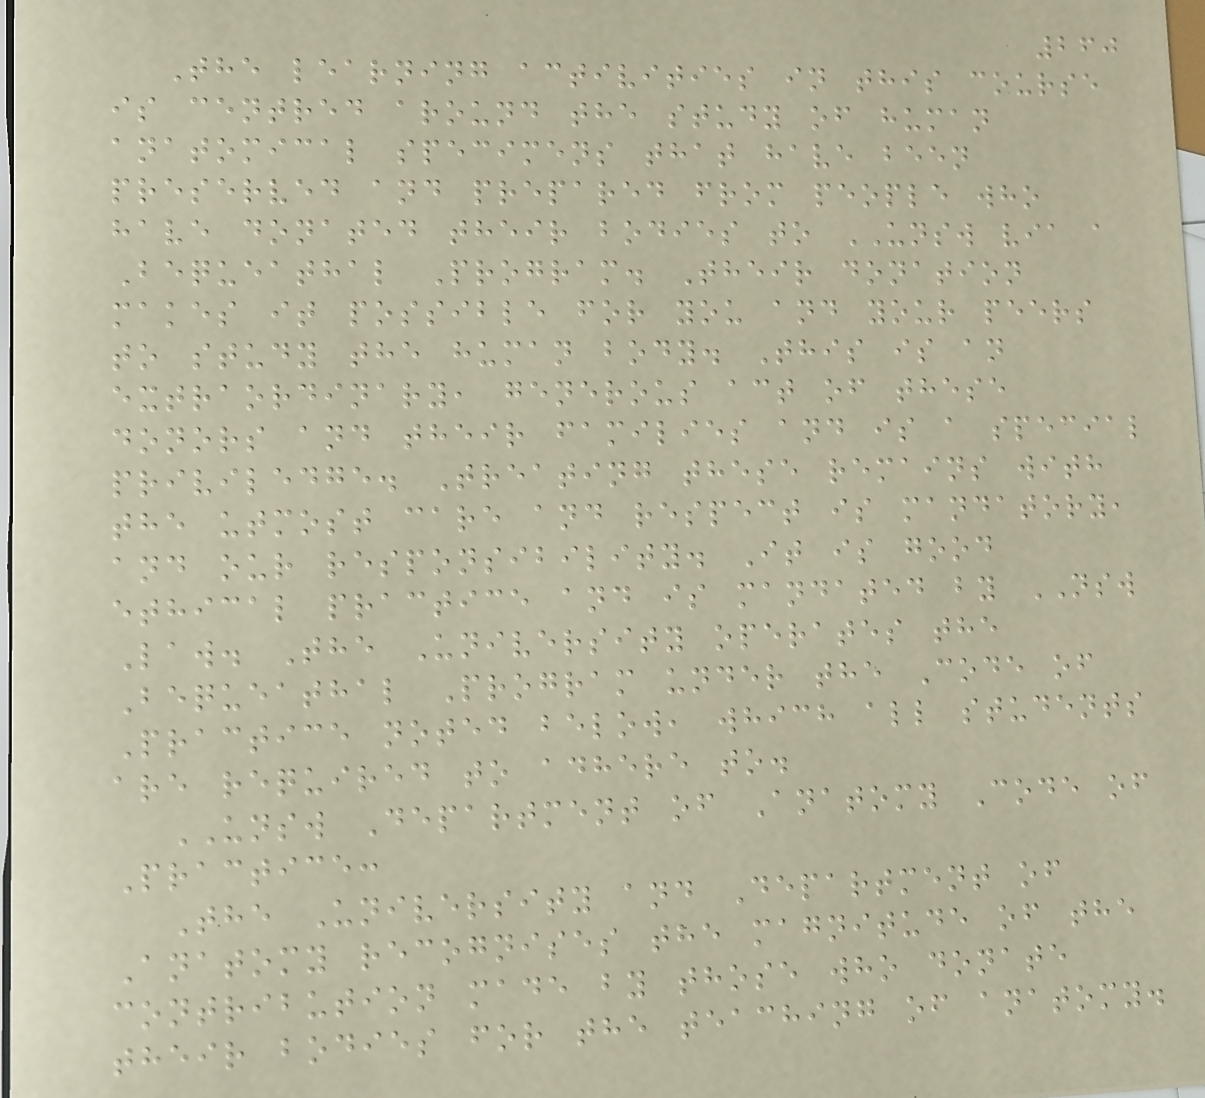260
The learning activities in this course
is centred around the study of human
anatomical specimens that have been
preserved and prepared from people who
have donated their bodies to UNSW via a
Bequeathal Program. Their donation
makes it possible for you and your peers
to study the human body. This is an
extraordinary, generous act of these
donors and their families and is a special
priviledge. Treating these remains with
the utmost care and respect is mandatory,
and our responsibility. It is good
ethical practice and is mandated by NSW
Law. The University operates the
Bequeathal Program under the Code of
Practice noted below, which all students
are required to adhere to.
UNSW Department of Anatomy Code of
Practice:
The University and Department of
Anatomy recognises the magnitude of the
contribution made by those who donate
their bodies for the teaching of anatomy.
